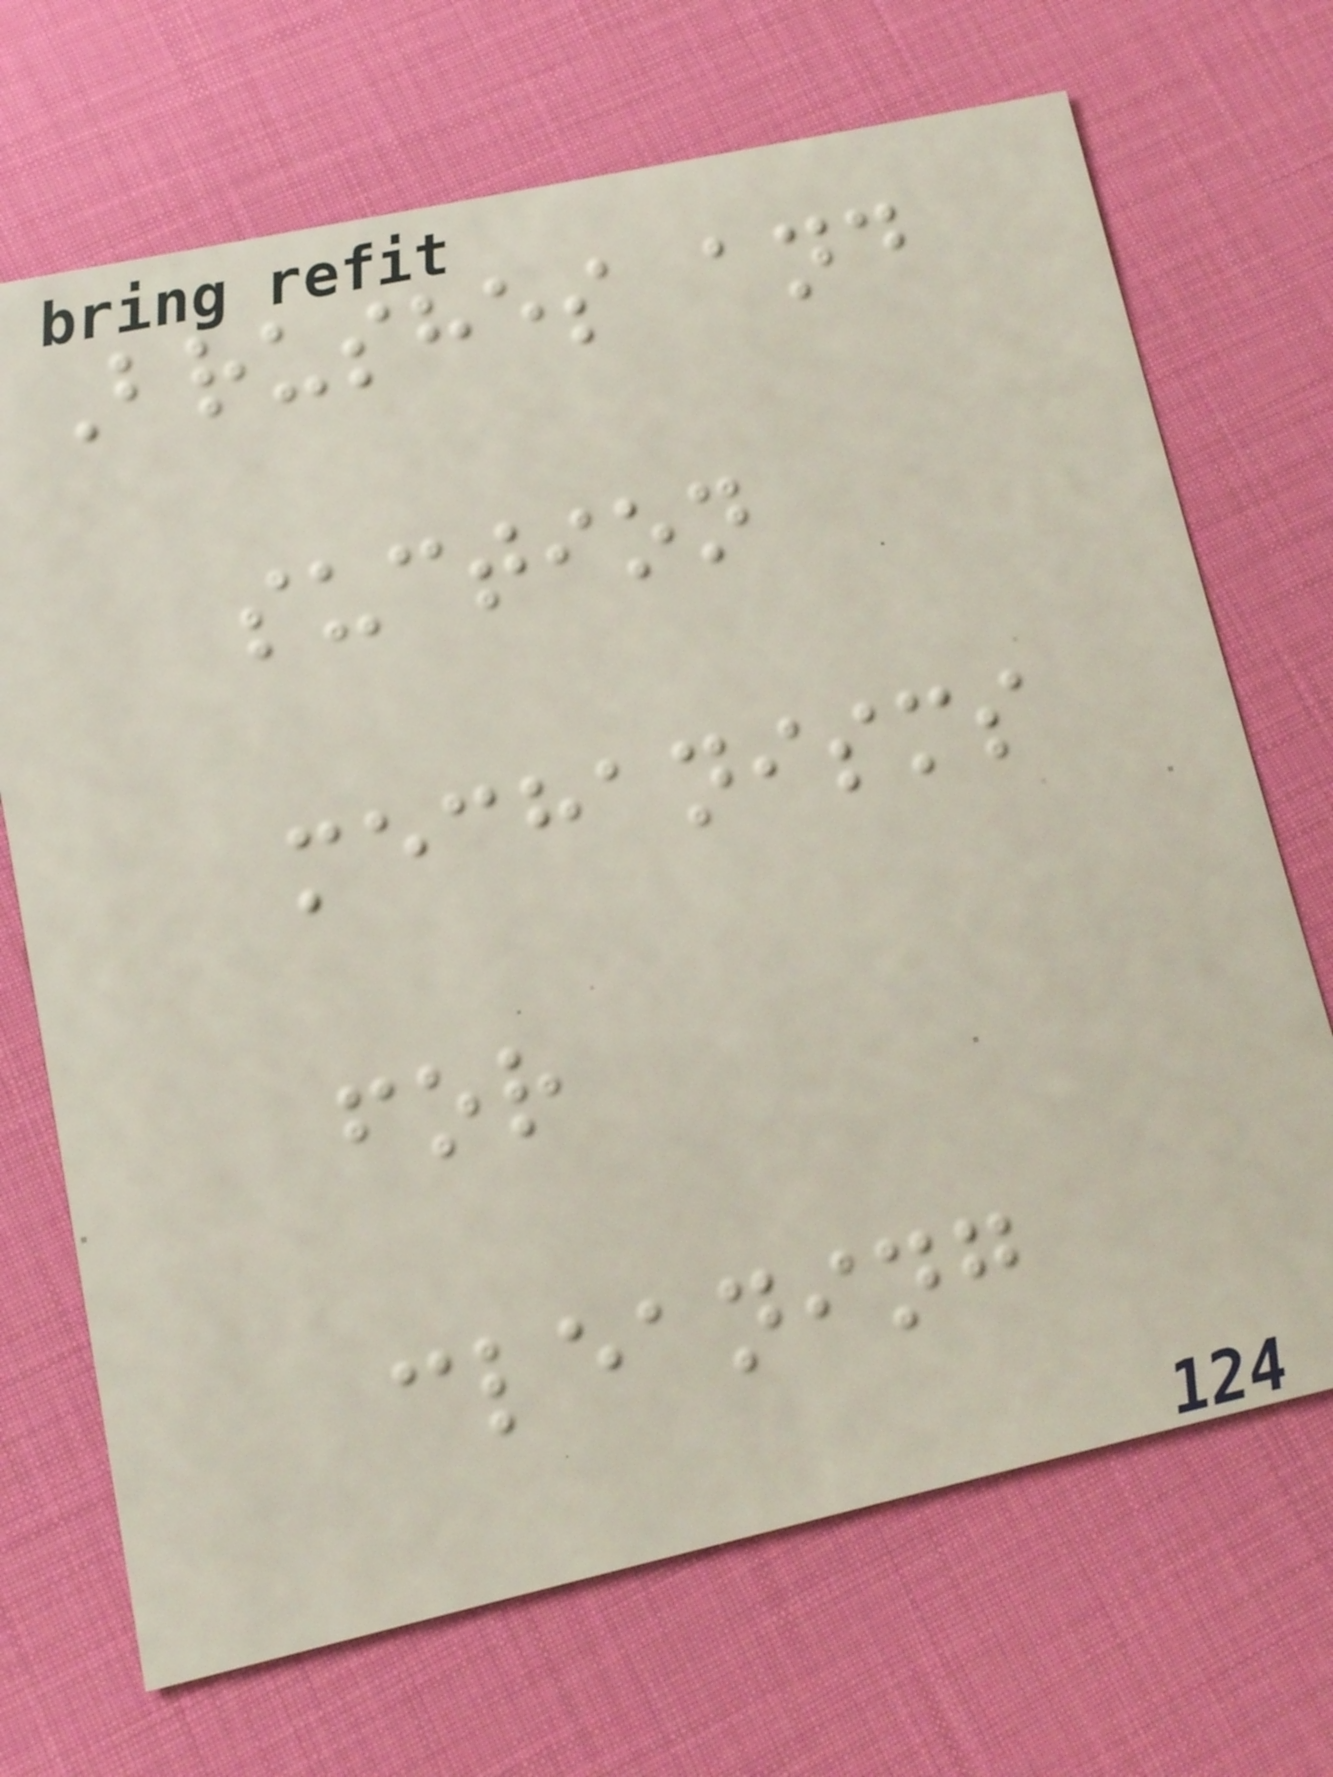Brushes and
suction
mechanisms
for
cleaning
